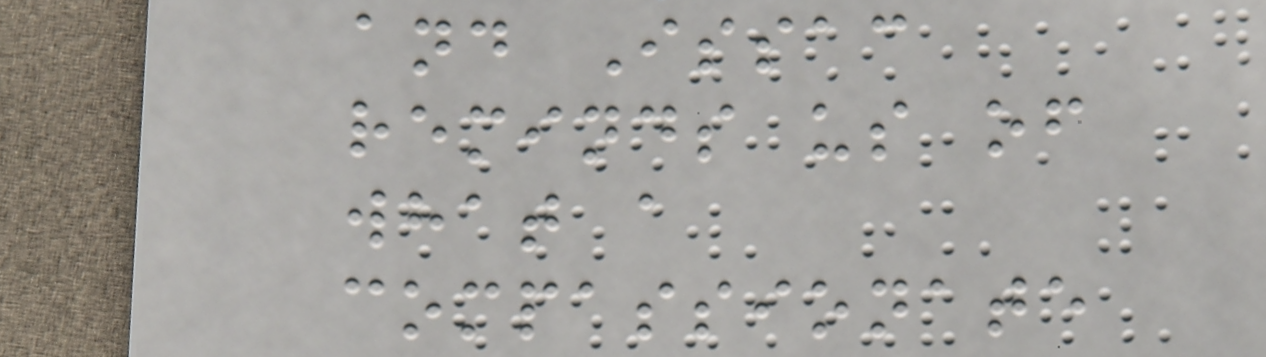and Issac
reminds us of
what a
compassionate
